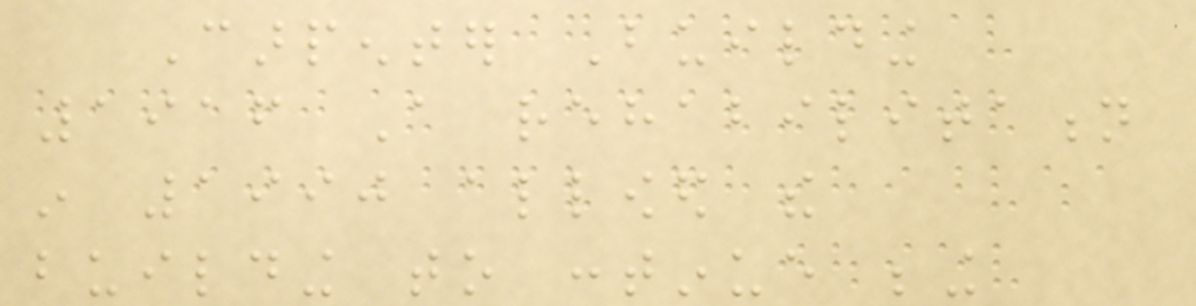Carpenter Building
1916 A rehabilitation
in 1990 allowed the
building to continue being
